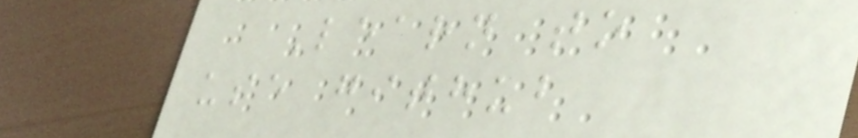Learn to
use github
